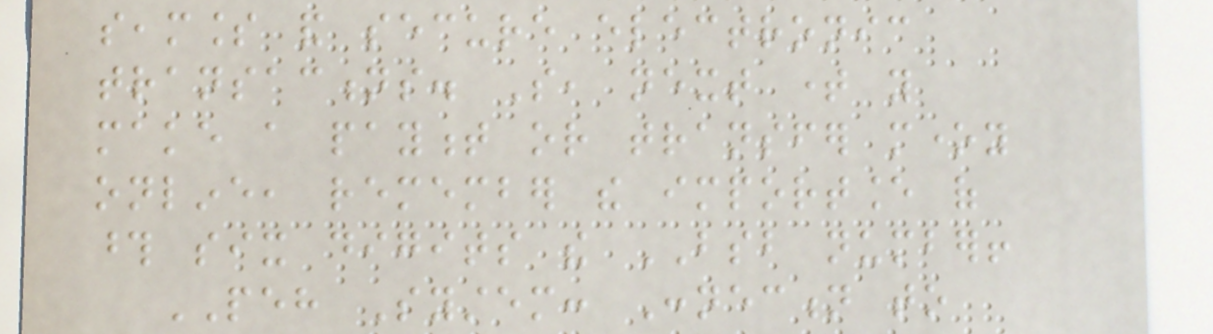seamless and secure electronic
transactions. So, next time you
make a payment or transfer money
online, remember the importance of
those six digits the BSB number!
PEH System: Connection to
